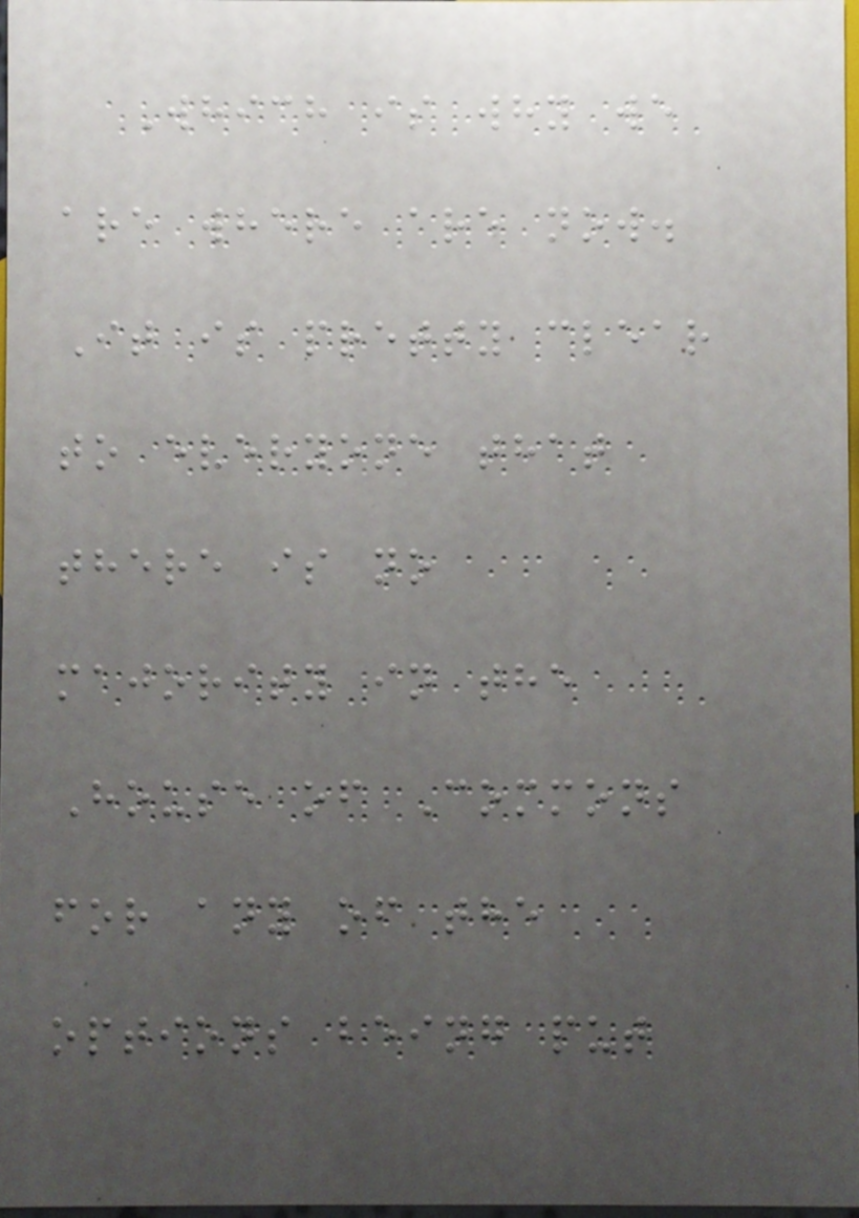Which is why we
are where are now.
It is pretty clear
to everyone that
there is no
majority in the
House of Commons
for any of the
options being put
